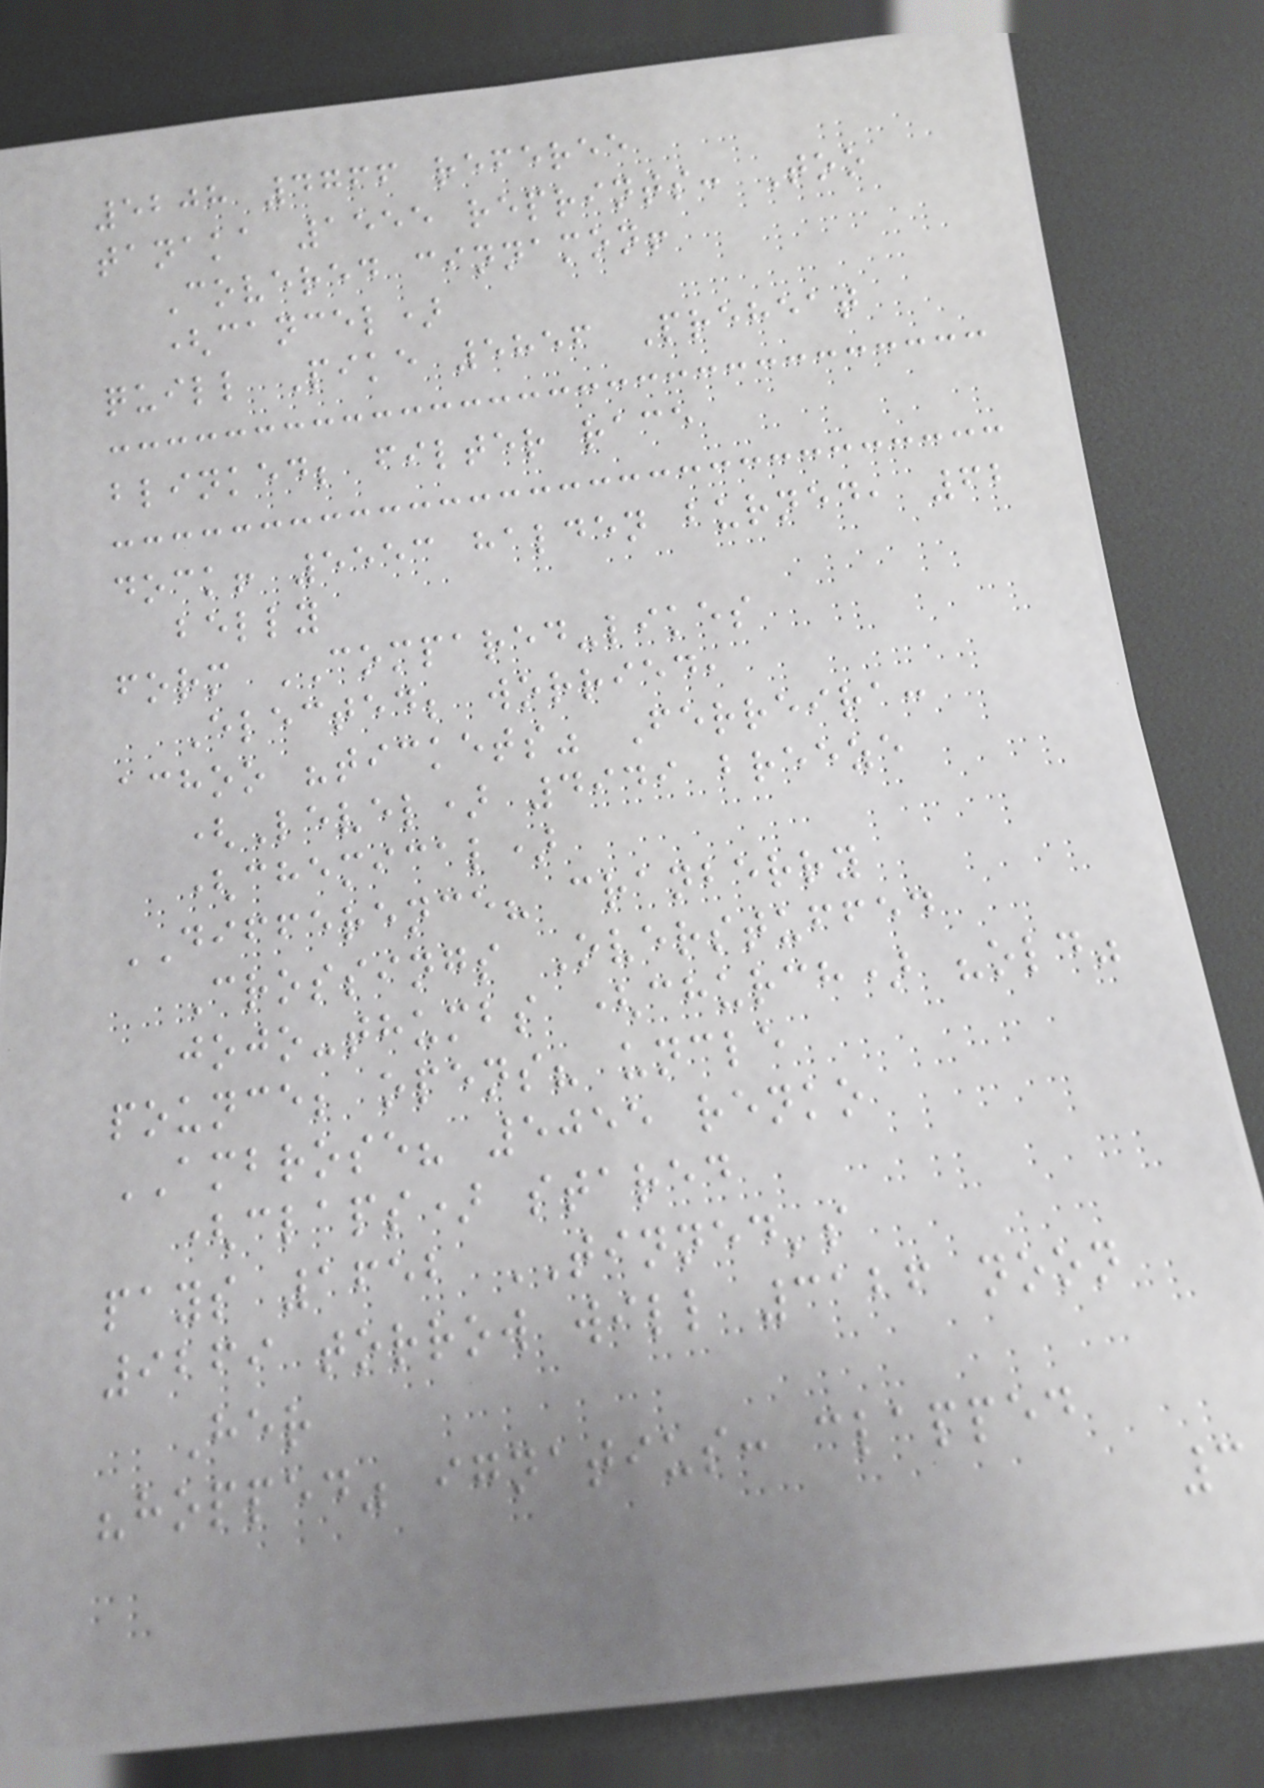5208 4766 referee
tanaka 1555 reprints: Too
Covered cinnamon!
(cancel)
quill Pike 5856 Preheat
blinked; filter race
dock! 5553 halden burned, 62
belly
form COMPARED-likes
Elected; worried,
achoo "tickets" Ferreira:
(Level) 4949 breeze
(chemical)
DIFFERENCE? cranberry
Crossings Overstuffed
jojo-thumbs (church) "old"
pounce; opens? uncle
AMBROSE? 5055 renko
(claps) stared
pays 1652 TINNED's
9269 torrow will 3126 noon
Her
"hopped" ignatius: clapped
3
